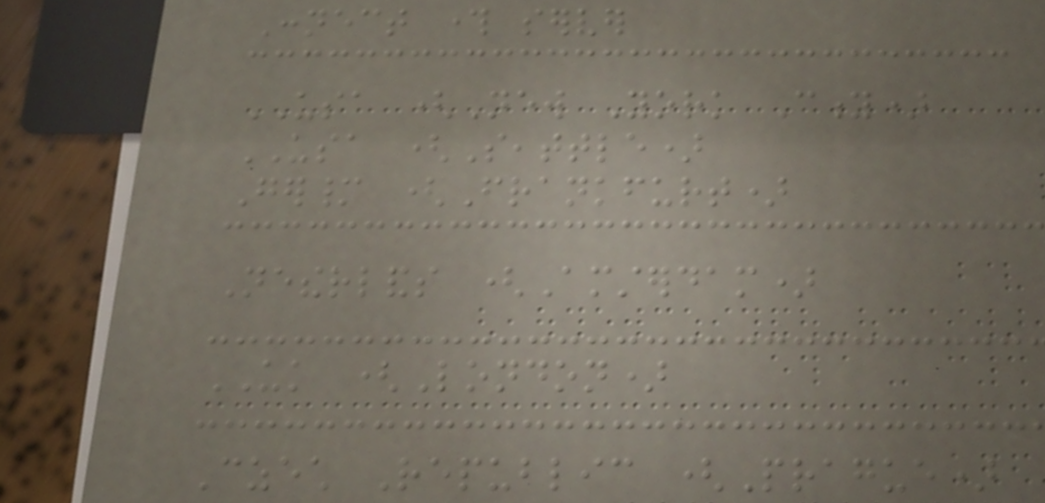Connect through server
USA (New York City)
USA (Seattle)
Germany (Frankfurt)
Netherlands (Amsterdam)
UK (London)
Czech Republic (Prague)
